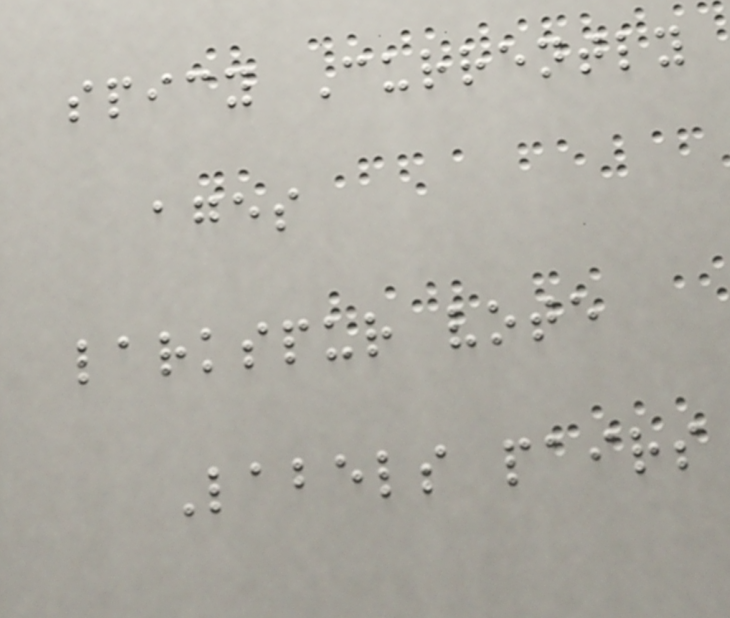spicy Currently
ages
larkspur vote
Labels pairs
